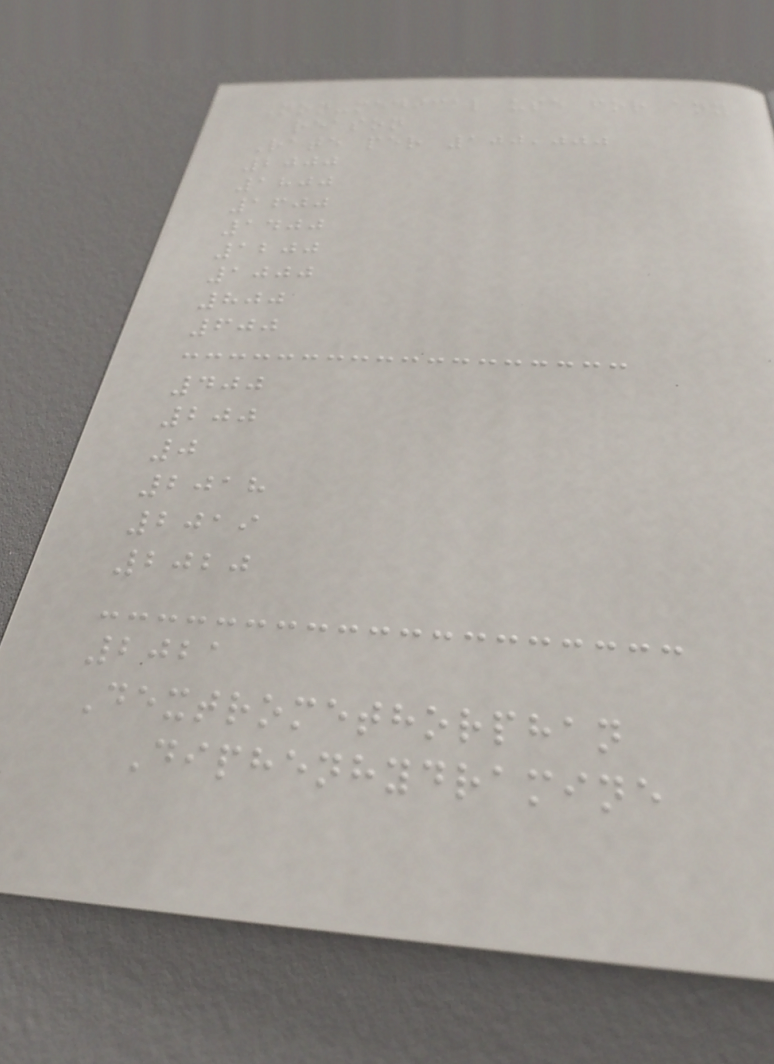Non-medical use for any
reason
Rate per 100,000
2000
1800
1600
1400
1200
1000
800
600
400
200
0
2018
2019
2020
2021
Dextromethorphan
Diphenhydramine
